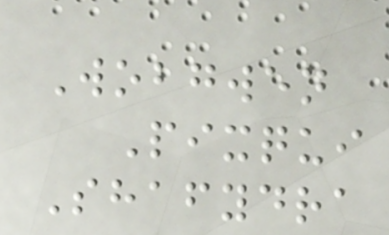Wobgwen
Pixqui
Shafydra
